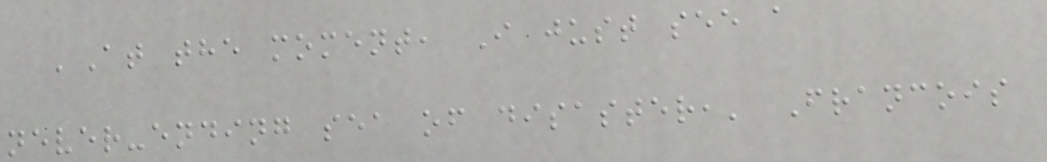'At the moment, I just see a
never-ending sea of disaster,' Francois
